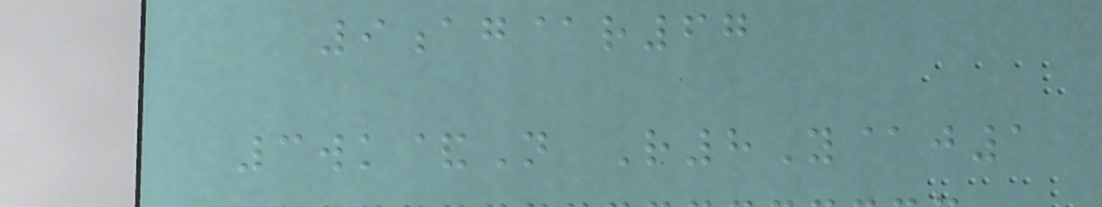9ag@r67
3wk&N R8Y@j1
